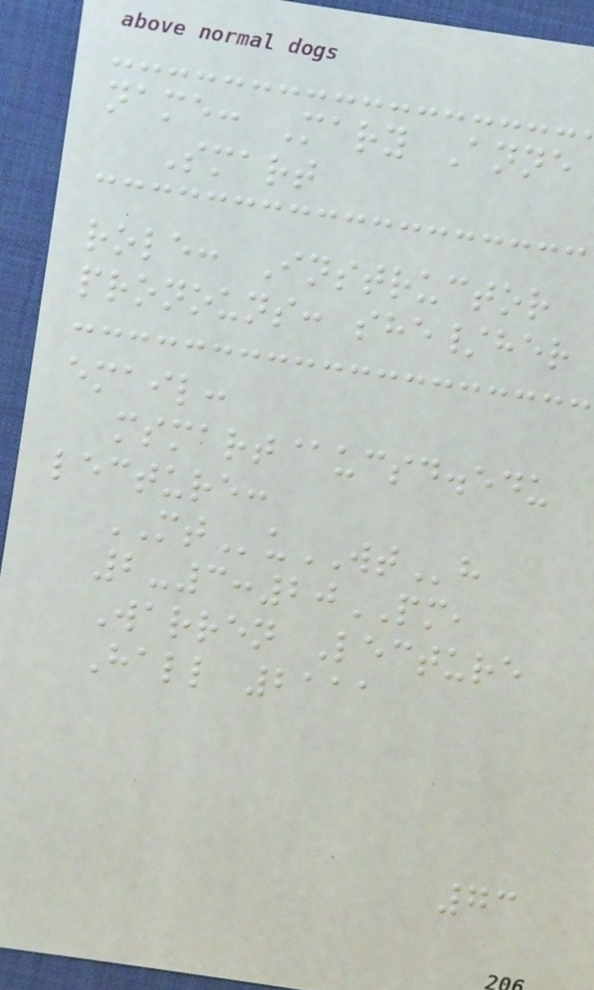name: Mary Anne
Smart
role: Instructor
pronouns: she/her
email:
msmart@ucsd.edu
lecture:
MTuWTh
2-3:20PM,
Warren Lecture
Hall 2111
73
